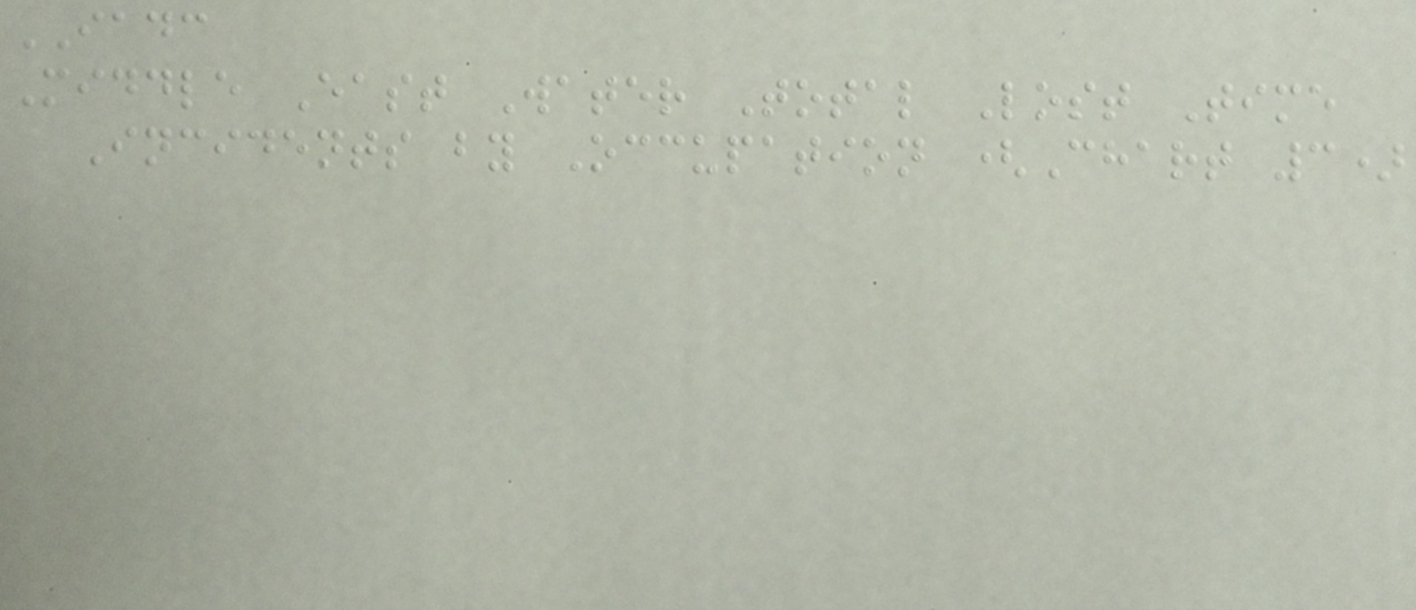IADC
Middle East Water Total Lost Time
Incidents by Occupation (Chart 3)
